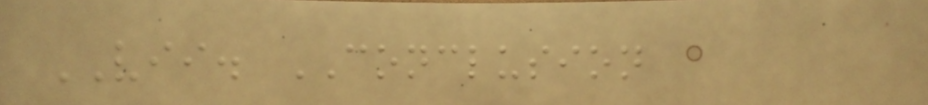VII. CONCLUSION
